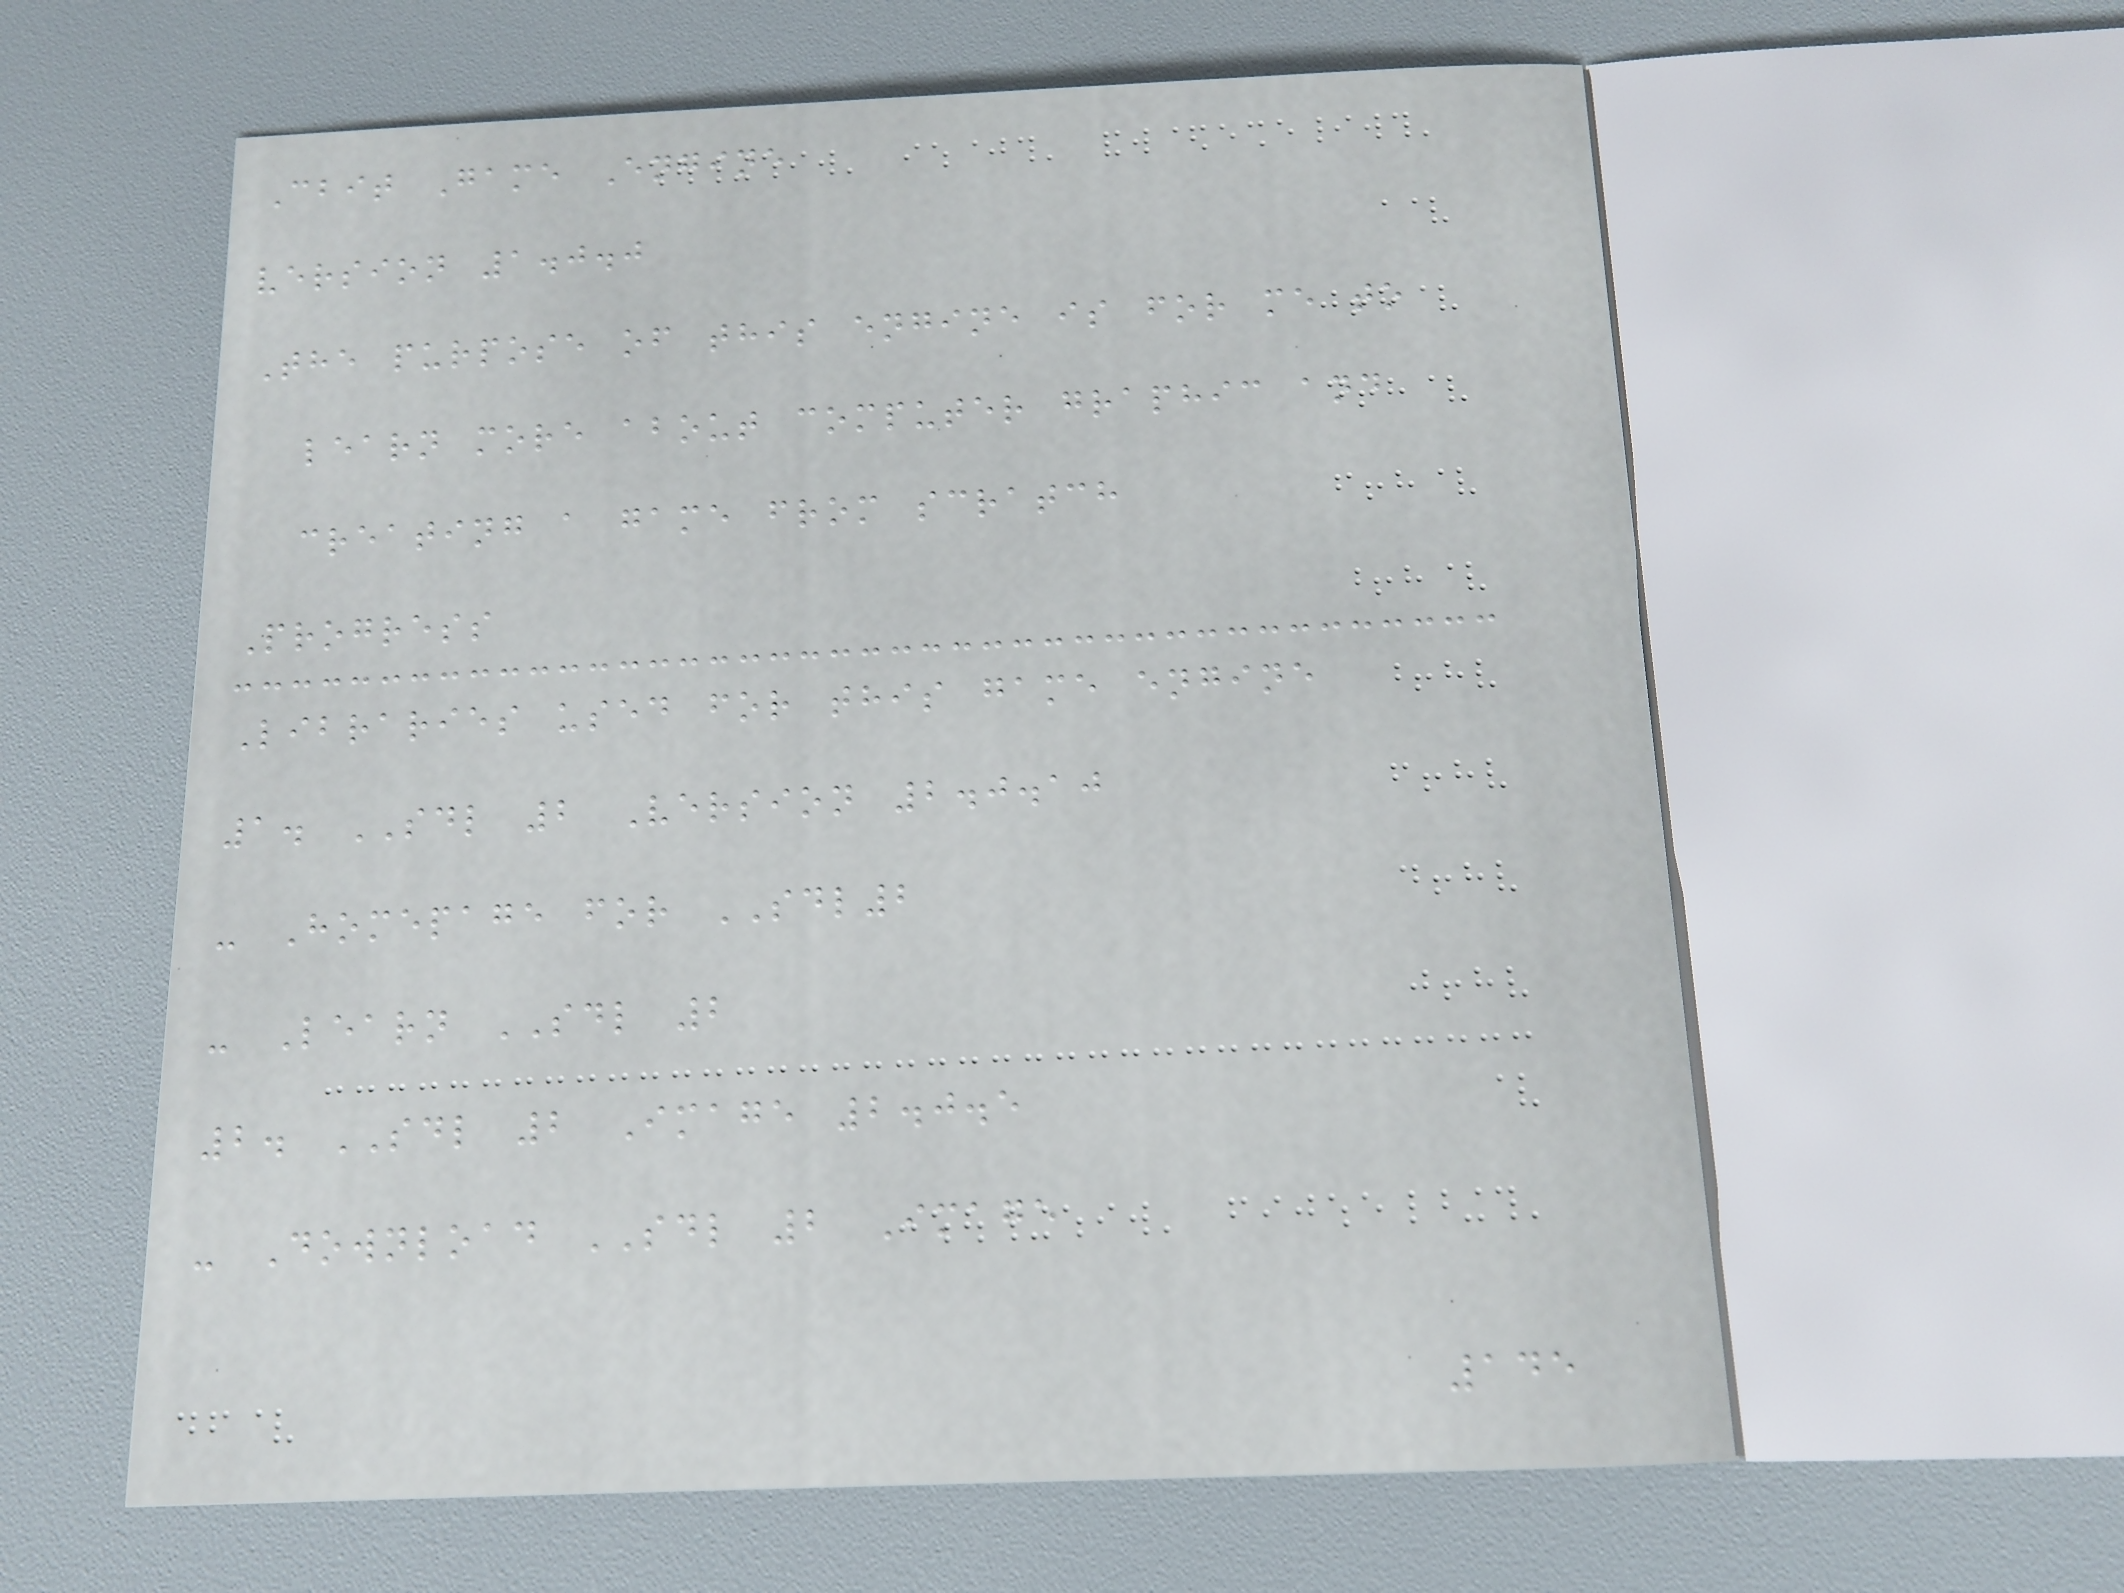Cbit Game Engine
version 1.0.0
The purpose of this engine is for me to
learn more about computer graphic and
creating a game from scratch
Progress
Libraries used for this game engine
1. SDL 2 Version 2.0.10
- Homepage for SDL2
- Learn SDL 2
2. SDL 2 Image 2.0.5
- Download SDL 2 Image
145
